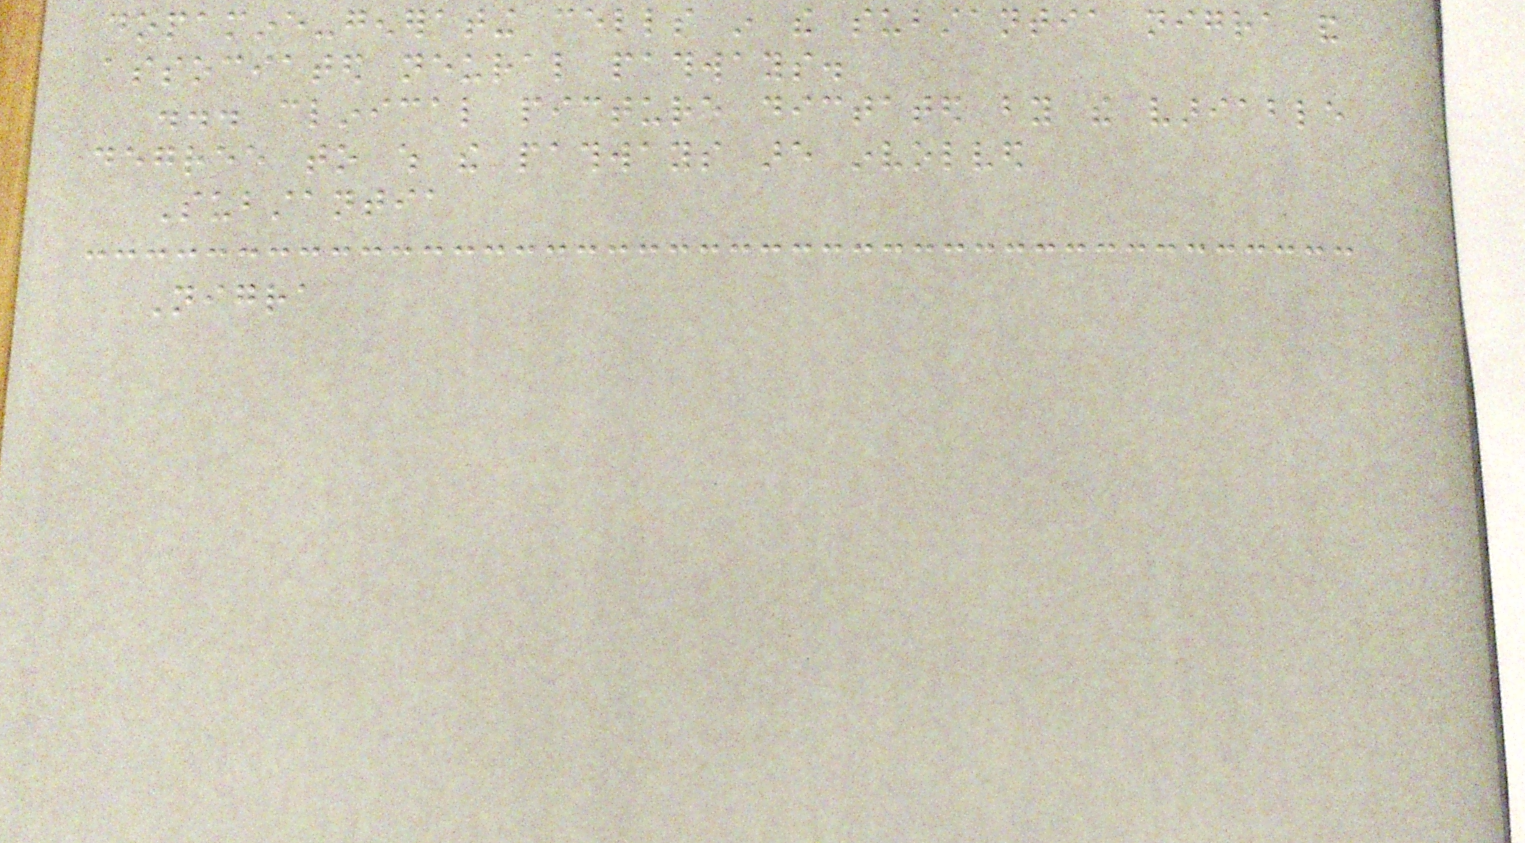dopamine-generating cells in the substantia nigra and
associated neural pathways.
... clinical picture dictated by the variable
degree to which the pathways are involved
Substantia
Nigra
